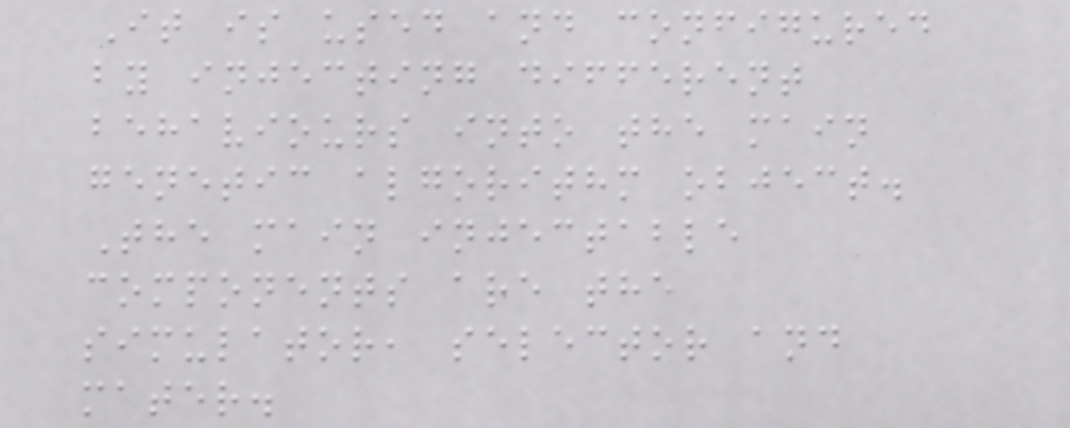It is used and configured
by injecting different
behaviours into the main
genetic algorithm object.
The main injectable
components are the
simulator, selector and
mater.
